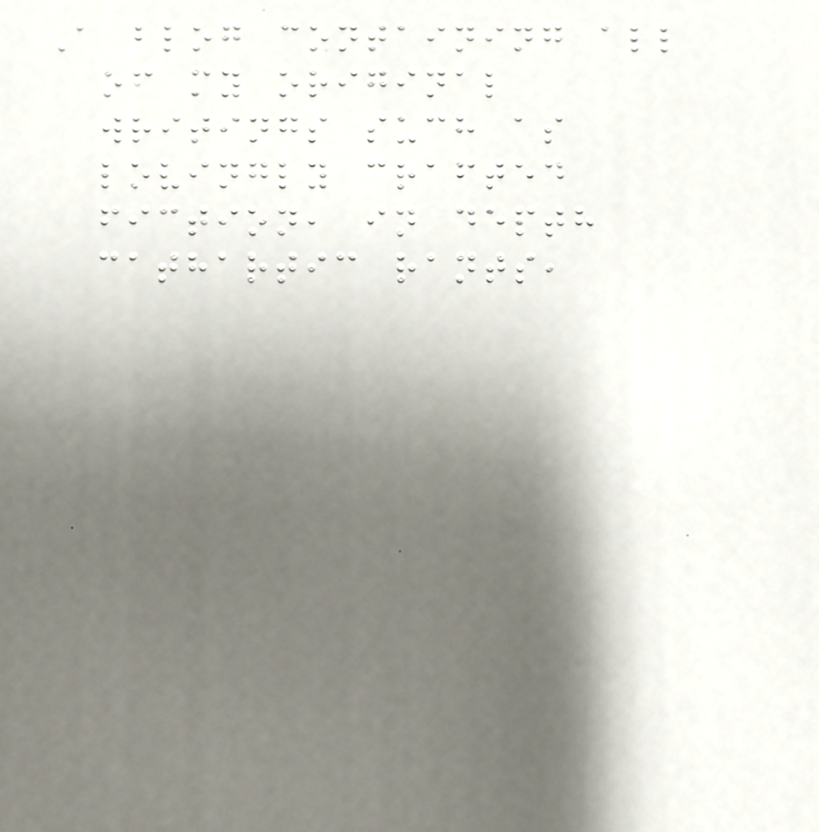A blog containing all
of my original
writings such as
lovingly crafted
fiction, in depth
cathartic rants,
